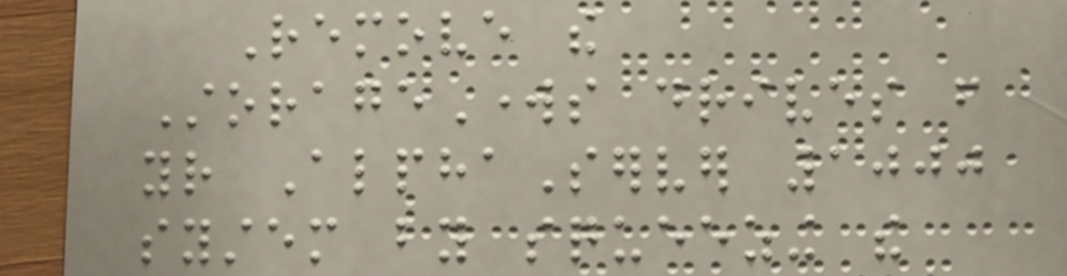Remove the
StorageWorks drives from
your AlphaServer 1000
system by squeezing the
